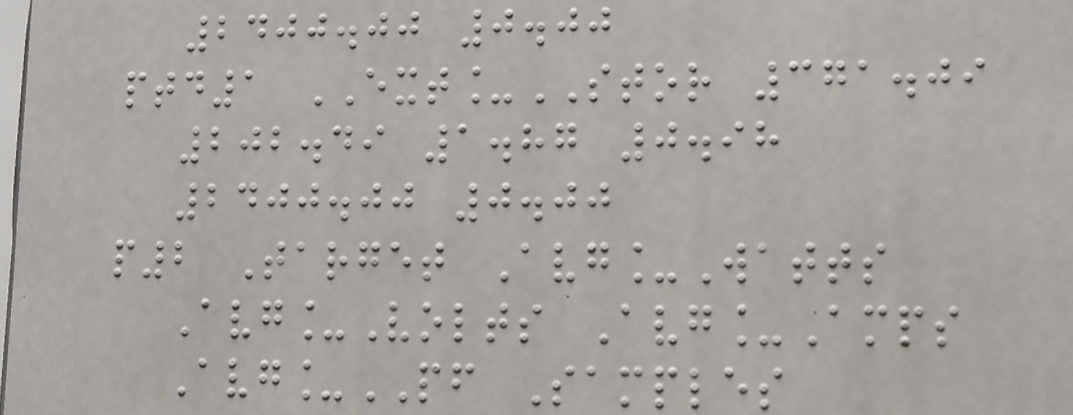2400.00 0.00
ptd1 EXT_STOR 371.09
202.49 1.87 0.98
2400.00 0.00
p2 Target Avg_Watts
Avg_Volts Avg_Amps
Avg_PF Samples
